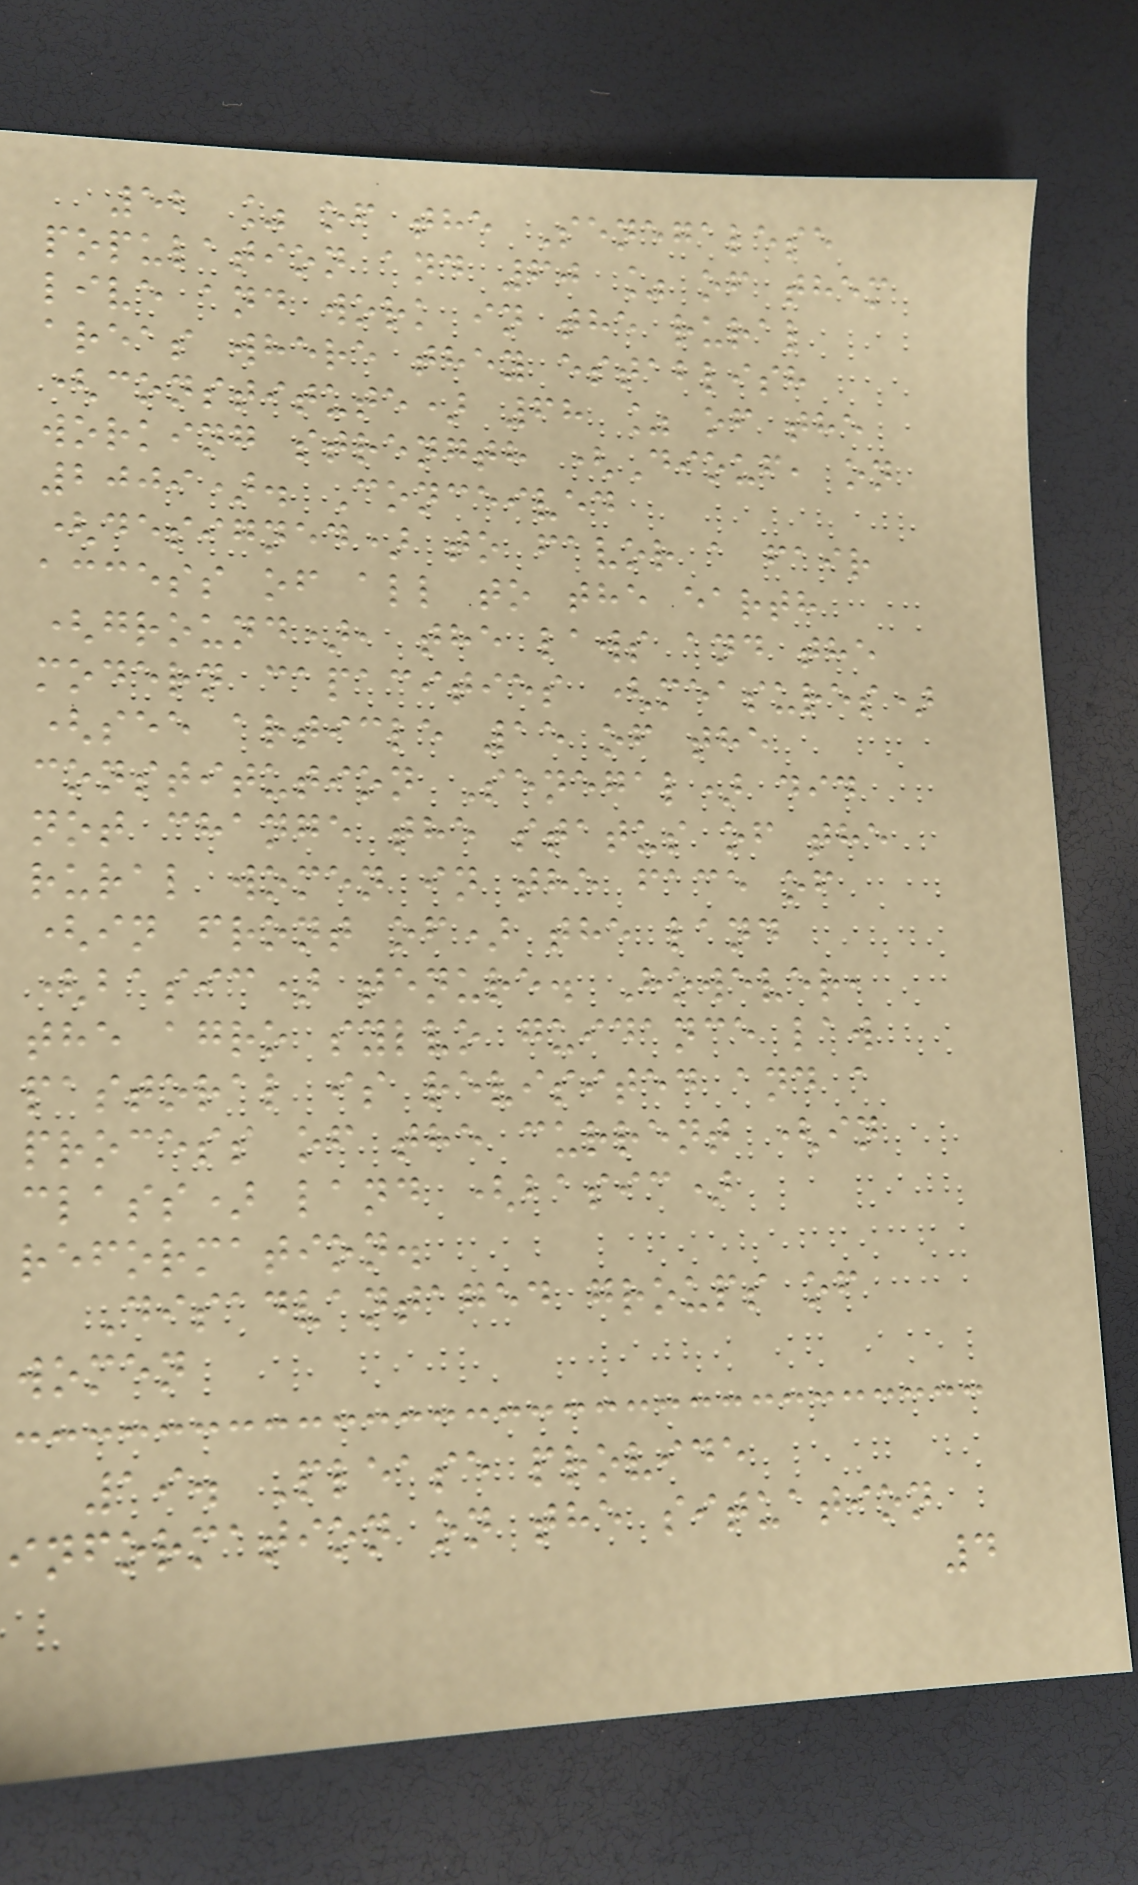52 % of the Senegalese
population and 60 % of them
live and work in the rural
areas where they establish
(constitute) 68 % of the
working strength (Diouf, on
2009). Conceived
(designed) to favor a fair
access of all to the earth
(ground), the laws and the
modern capacities (measures)
(see article 15 of the
constitution Senegal) did
not change the status of the
rural women in the face of
(in front of) the land
(basic) tenure. However,
the agro sylvo guidance law
pastoral is revisited and a
process of the current (in
class) land (basic)
reformation.
Disadvantaged groups of
women
19. Please provide
information on the situation
4
